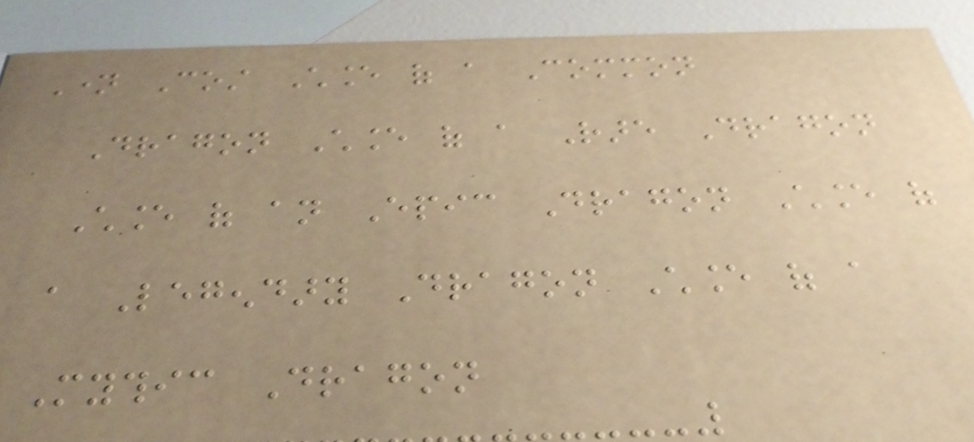Name Cost Chance of a Common
Dragon Chance of a Rare Dragon
Chance of an Epic Dragon Chance of
a Legendary Dragon Chance of a
Mythic Dragon
